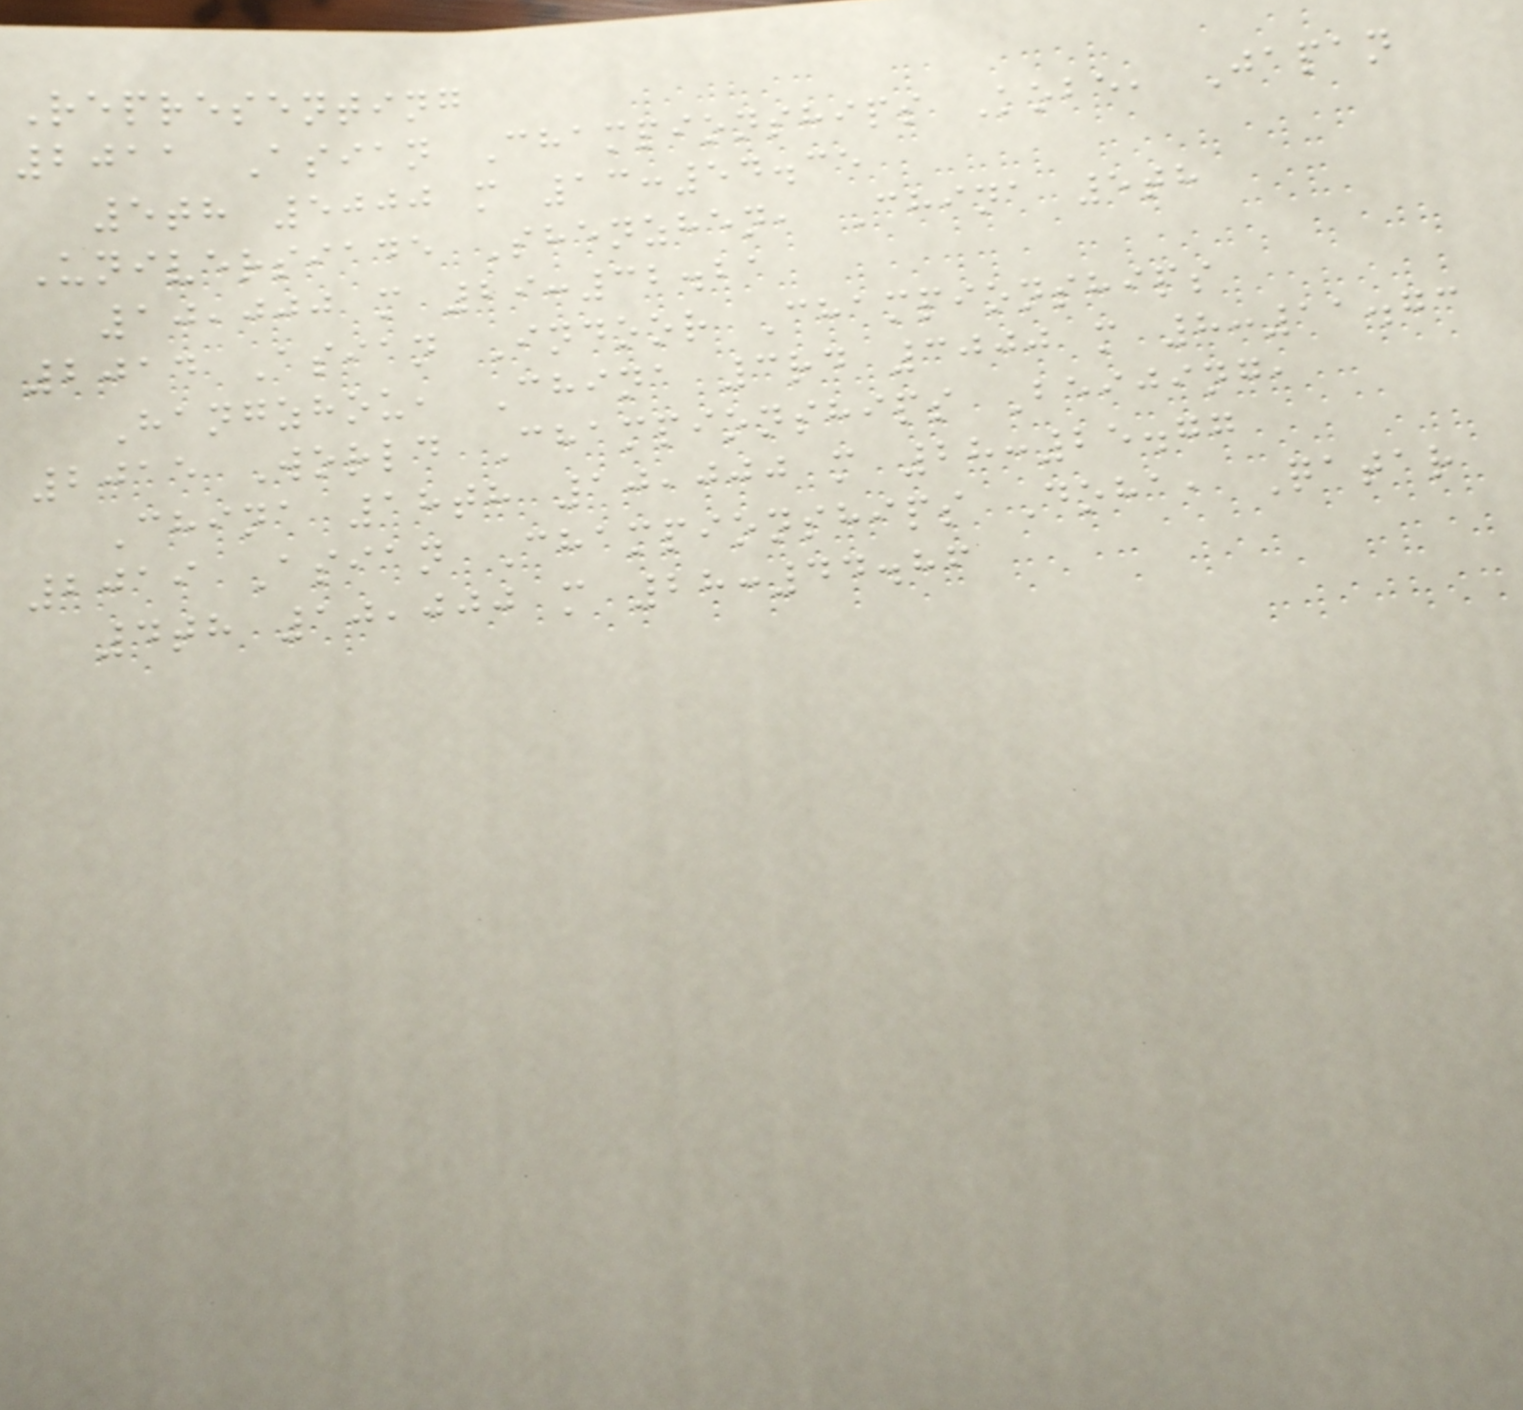Representing
2011 Asian Championships Kobe, Japan
5th 5000 m 13:54.35
Universiade Shenzhen, China 5th
10,000 m 29:32.21
2014 Asian Indoor Championships
Hangzhou, China 3rd 3000 m 8:11.73
2015 World Championships Beijing,
China 18th 10,000 m 28:25.77
2019 Asian Championships Doha, Qatar
4th 10,000 m 28:44.86
